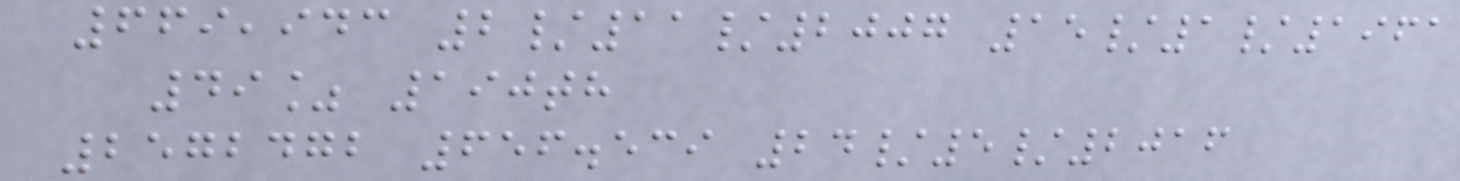669,943 2/11/2007 15/1/1961
49% 190th
2572472 656.539 24/5/2016
